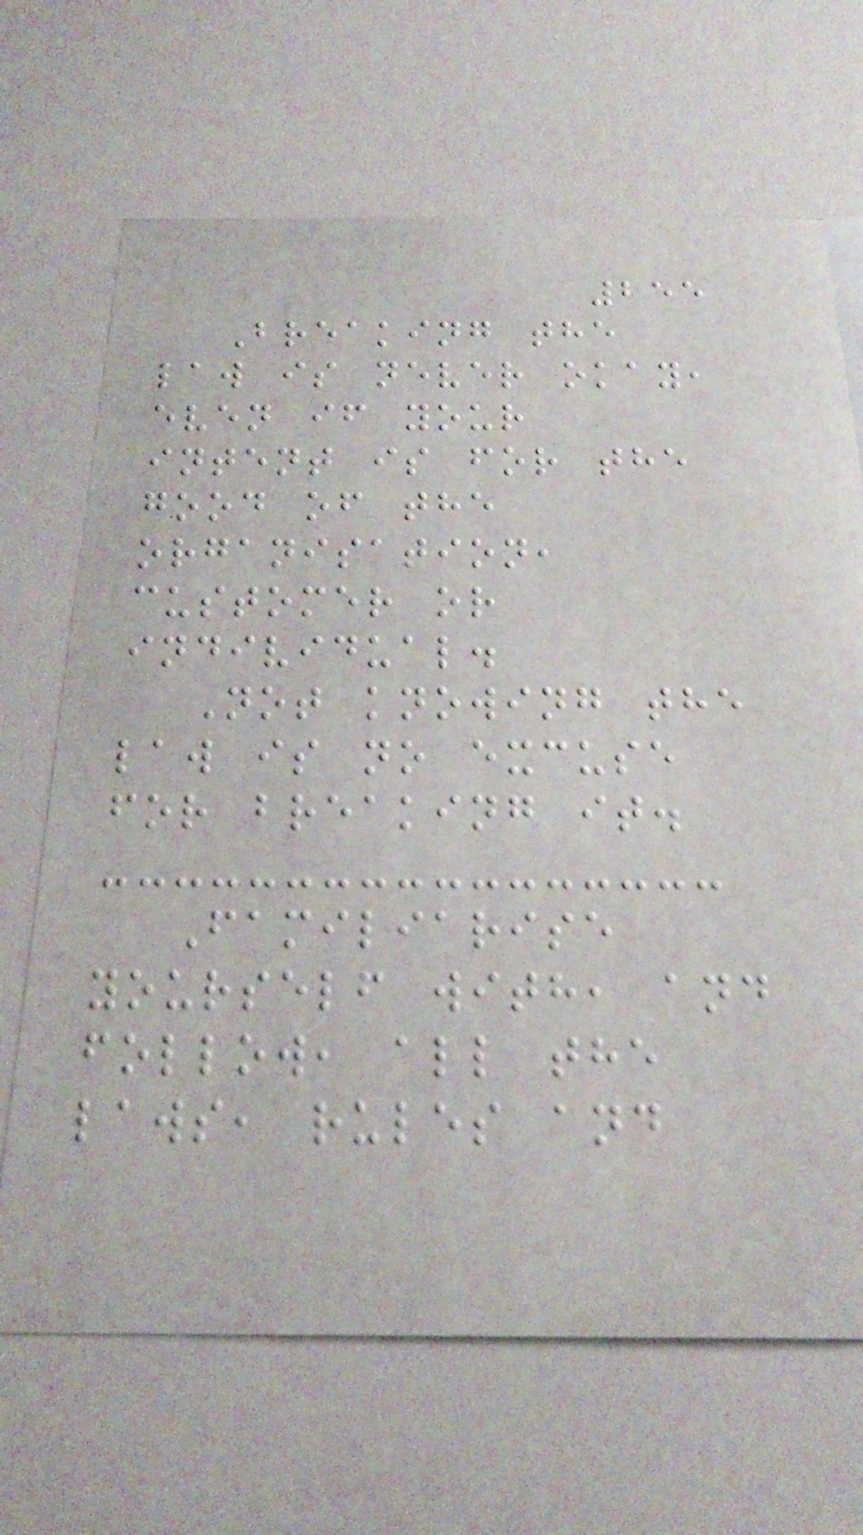255
Breaking the
law is never okay,
even if your
intent is for the
good of the
organisation,
customer or
individual.
Not knowing the
law is no excuse
for breaking it.
Familiarise
yourself with, and
follow, all the
laws, rules and
